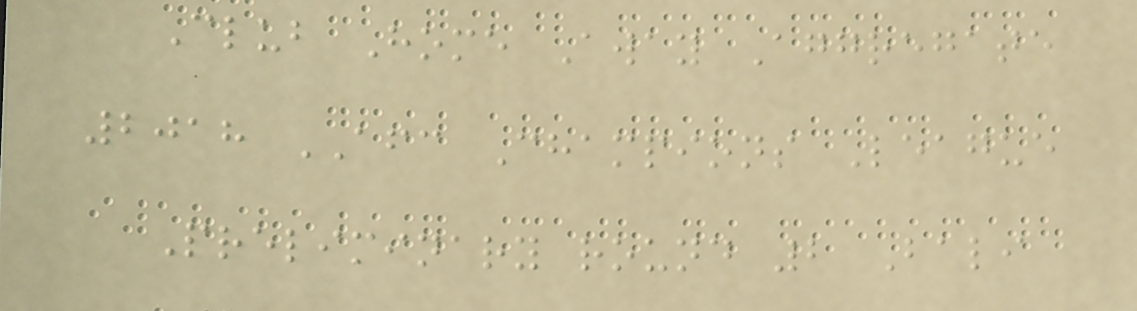Club Home Away Aggregate
2018 AFC Champions League
Preliminary round 2 Bali
